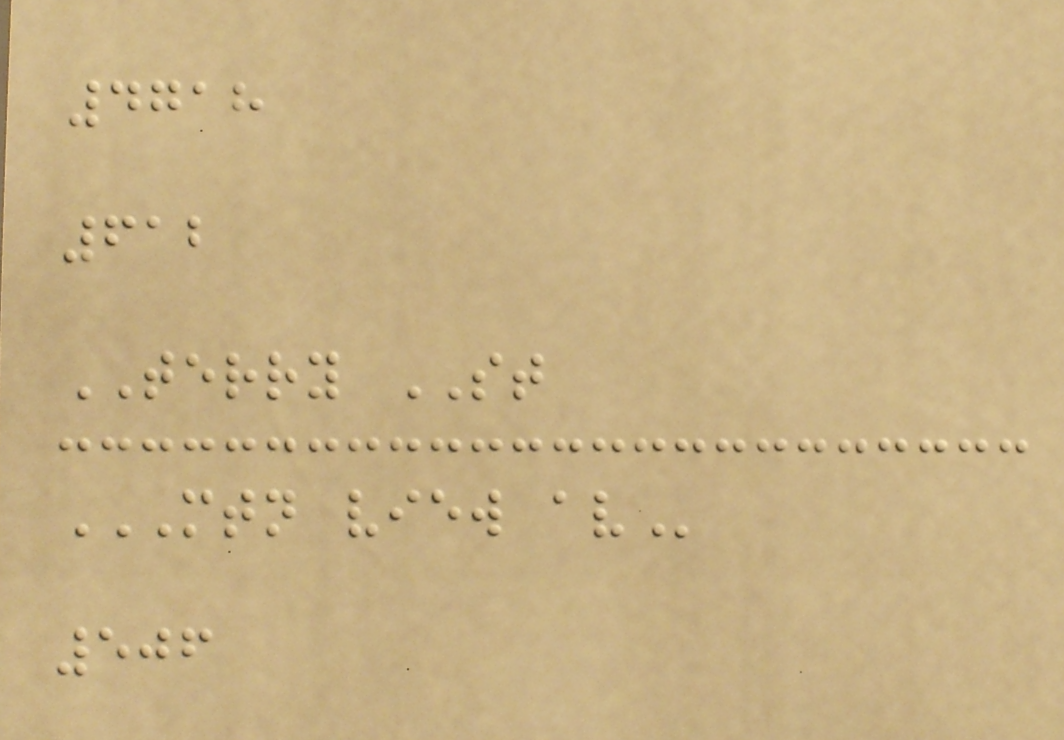4718
612
TERRY ST
MTN VIEW AV
506
